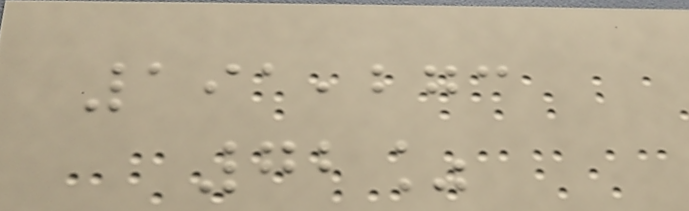191,273
72%
